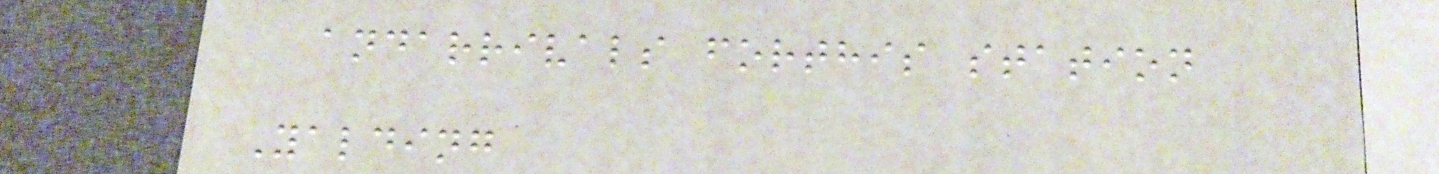andarrivals forthis station
Yalding
